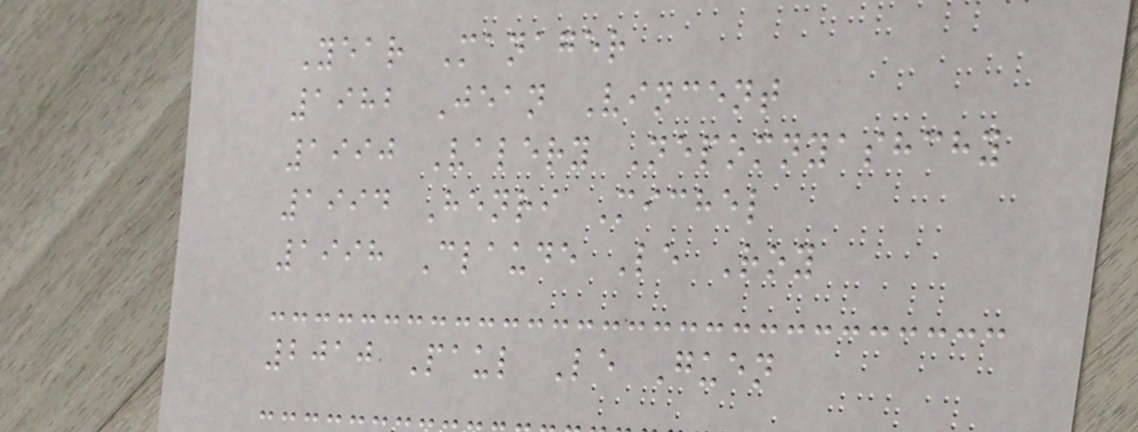Year Manager
1982 Jean Vincent
1990 Valery Nepomnyashchy
1994 Henri Michel
1998 Claude Le Roy
2010 Paul Le Guen
